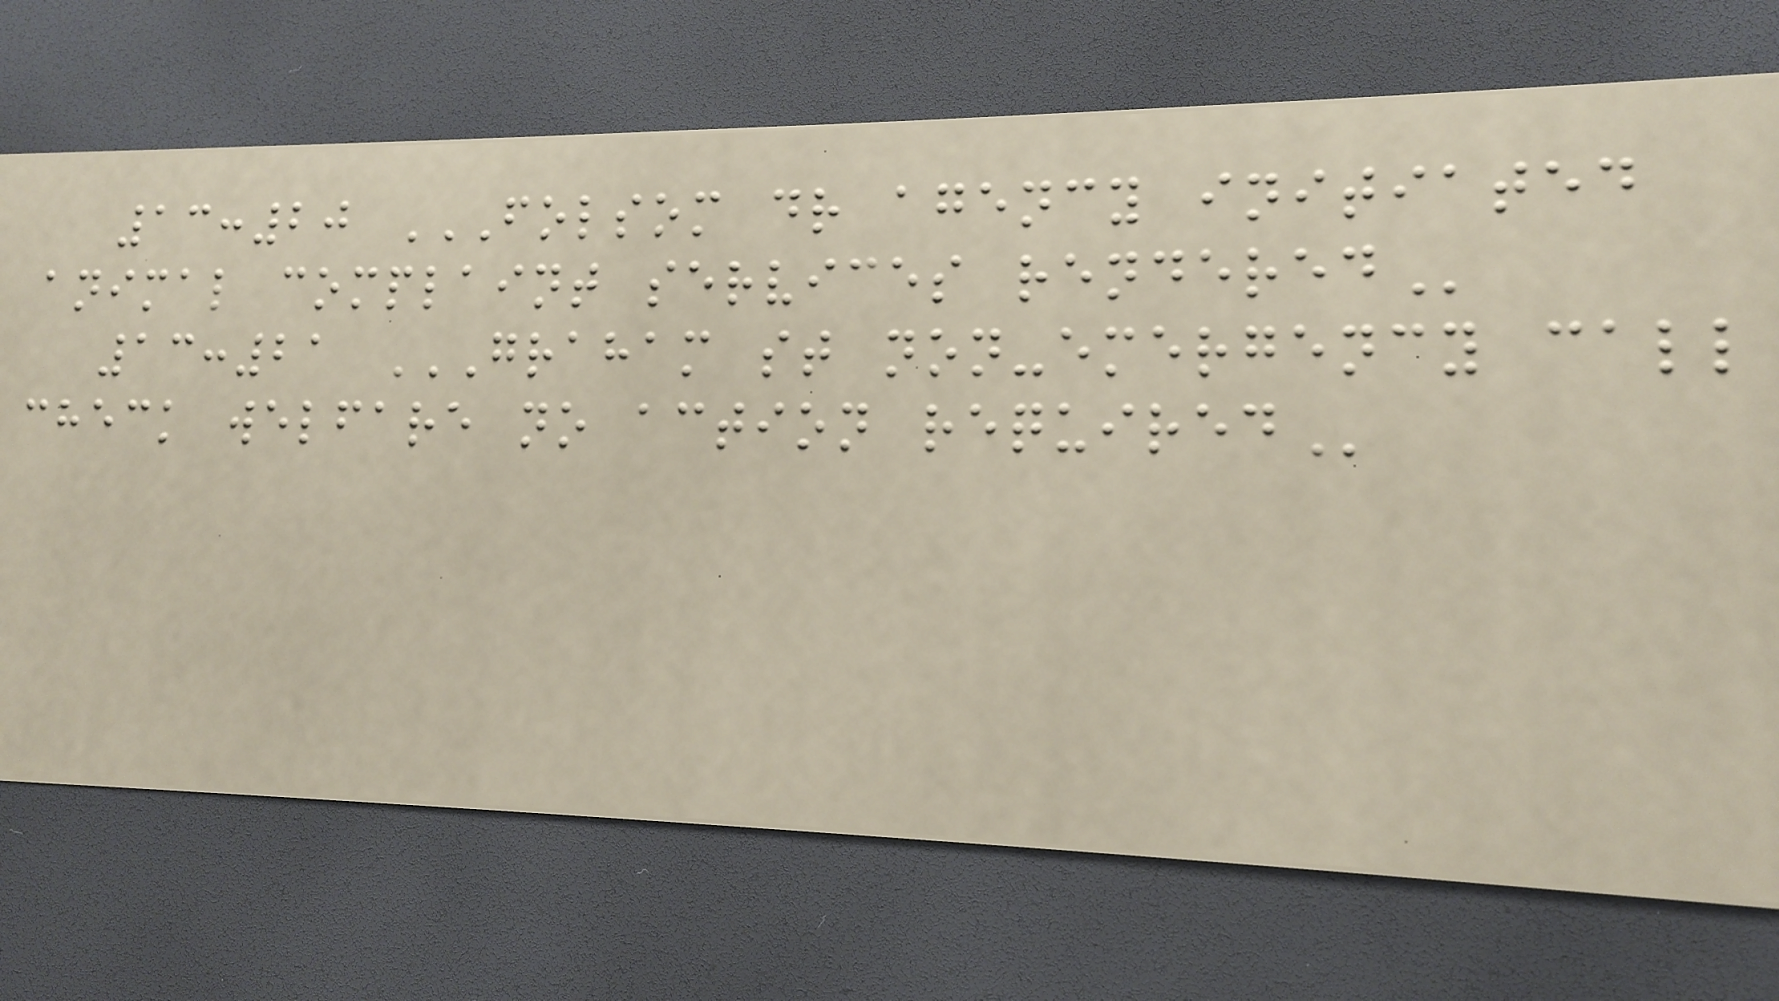13:20 FOLSOM DR AGENCY INITIATED
ANIMAL COMPLAINT SERVICES RENDERED
13:21 GRAHAM ST NON-EMERGENCY CALL
CHECK WELFARE NO ACTION REQUIRED
